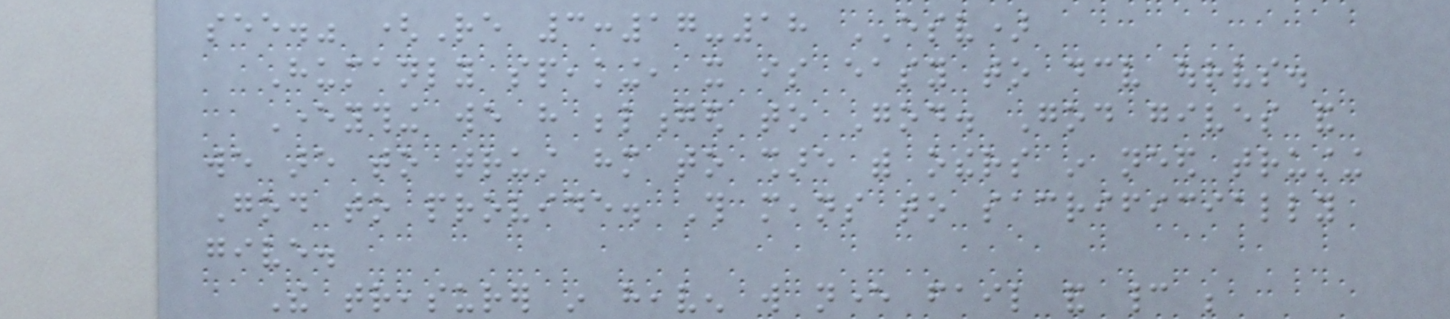see." (Re 3:17-18 ESV)
Humanly speaking, it is easy to deceive ourselves.
Everything we have belonged to God. God gives and
we are to trust him to share with others in need trusting
God to provide. This means to sacrificially
give.
The treasurer in heaven will never fail and cannot be
